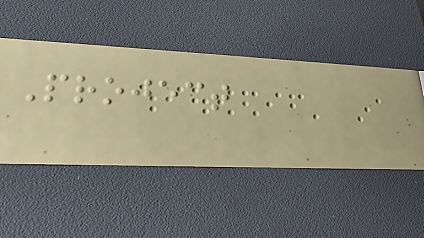Project
